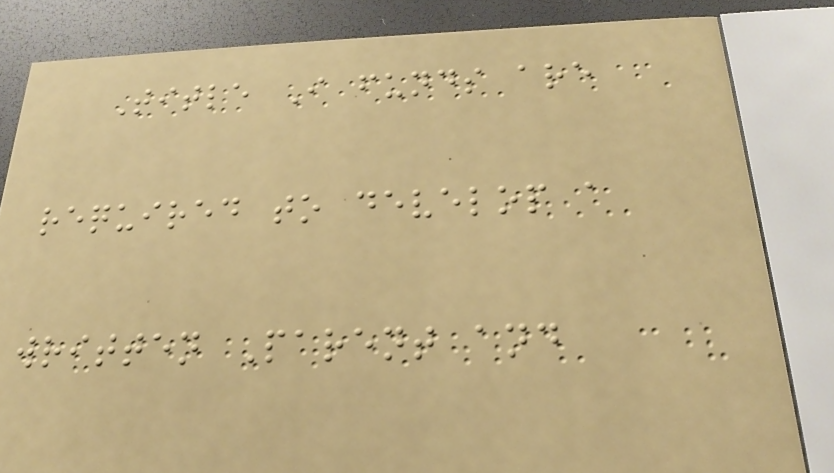Title I funds are
required to develop a
written Parent and
